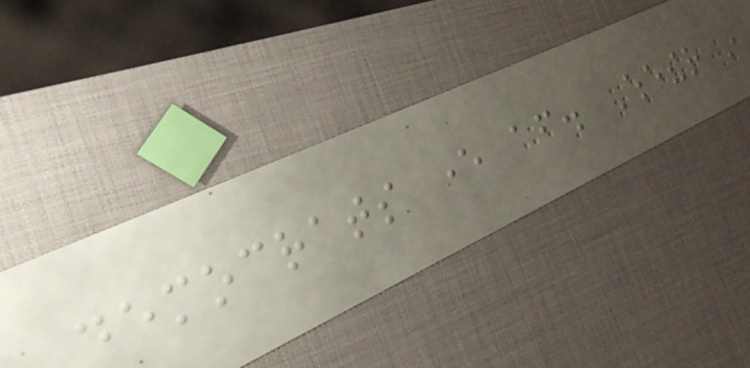democrats ever after. Whether in
